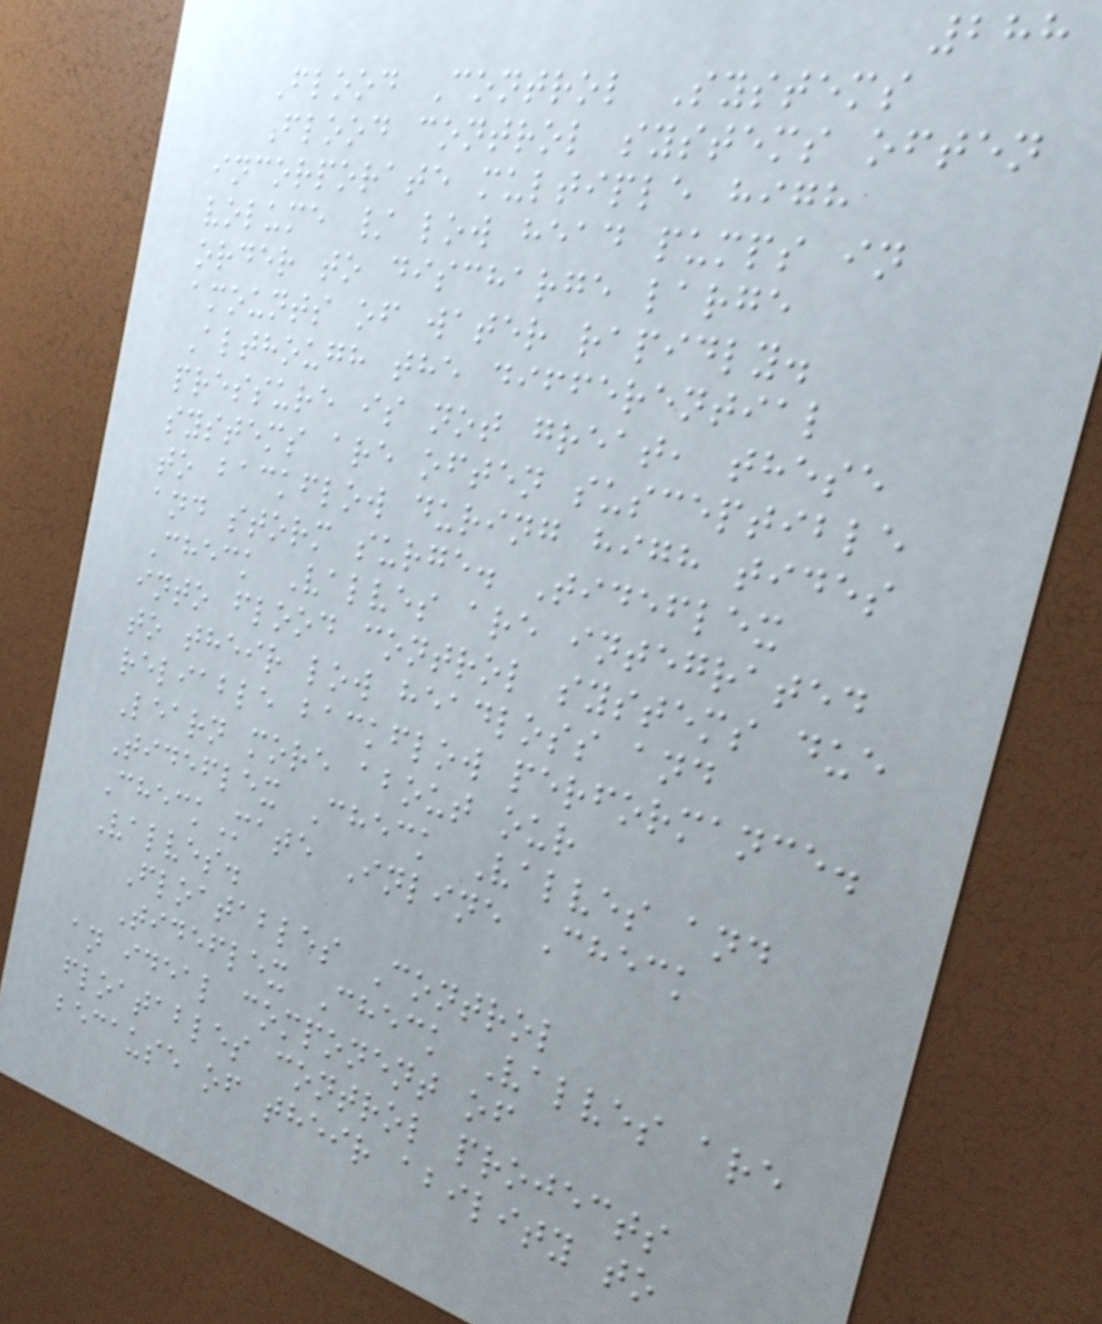288
Flood Control Systems
Flood control systems often
incorporate multiple high
volume / low head pumps in
order to discharge large
amounts of water rapidly.
Although the differential
pressure is not great, these
systems are often susceptible
to backflow during high tides
and storm surge. Tideflex
Check Valves are integrated
into flood control systems due
to their low headloss and
reliable backflow performance.
Learn more about our
Tideflex Check Valves and
CheckMate Inline Check
Valves.
Floatables Control
Tideflex Check Valves are
an ideal component of
floatables control projects
because of their ability to
